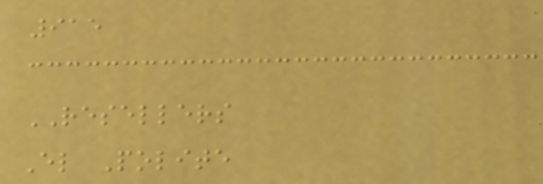915
RESELLERS
El Polite
